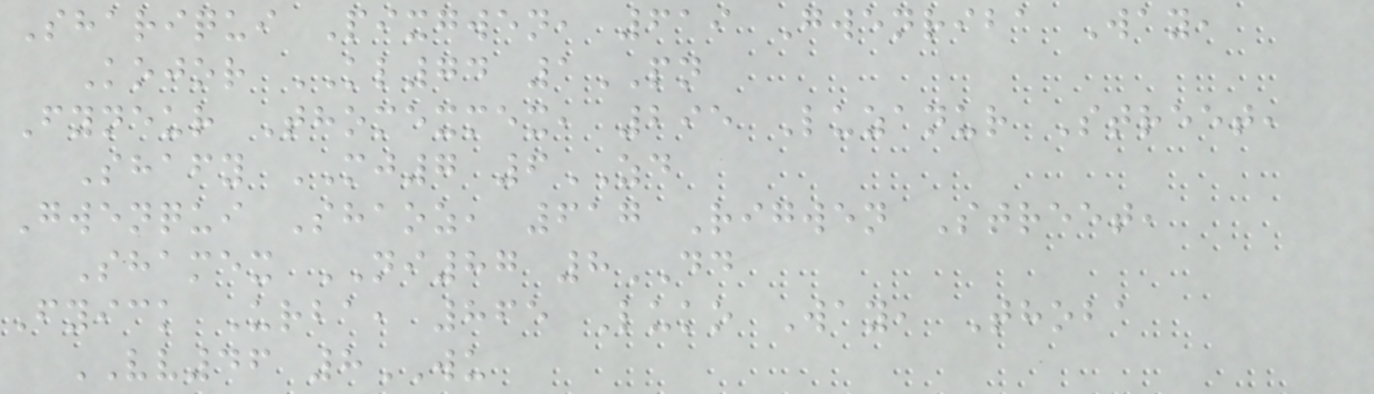Shariqui Pixgwen, 619 Gwenriba Way,
Kojor KL74 1PN
Fyneur Thomexmex, 295 Luzanur Street,
Shafy MJ7 6ZD
Gwenqui Shaoz, 617 Rigwen Street,
Shamex NI87 8DD
Fyick Urba, 865 Luko Way, Thoba
VV46 8WU
